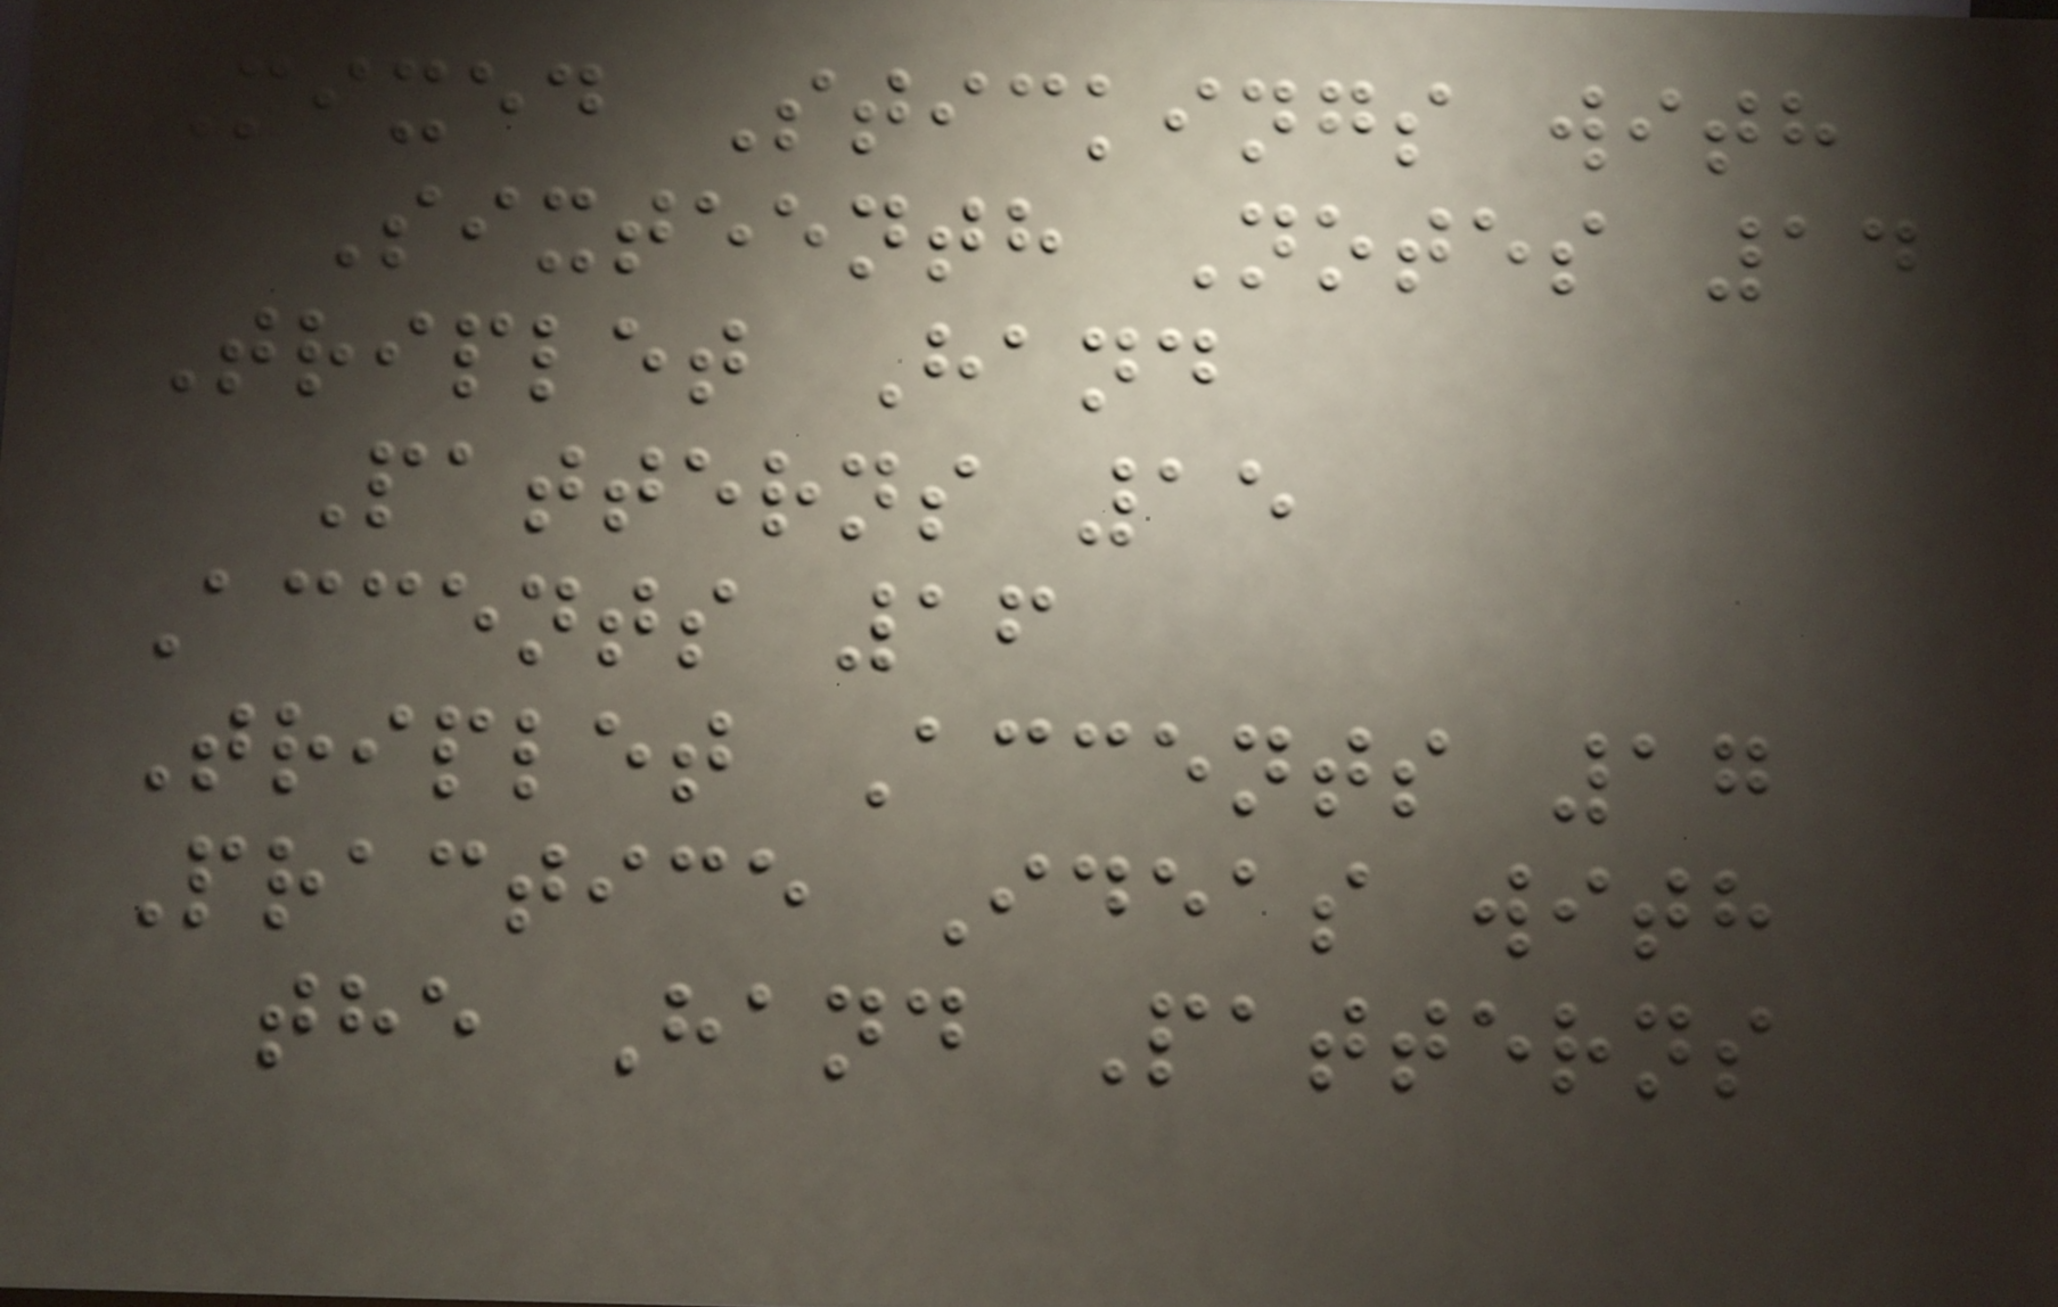Mixed Stickings with
Sixteenth Notes 14
Triplet Hand
Patterns 15
Accents 16
Triplet Accents 17
Practice Ideas with
the Hand Patterns
